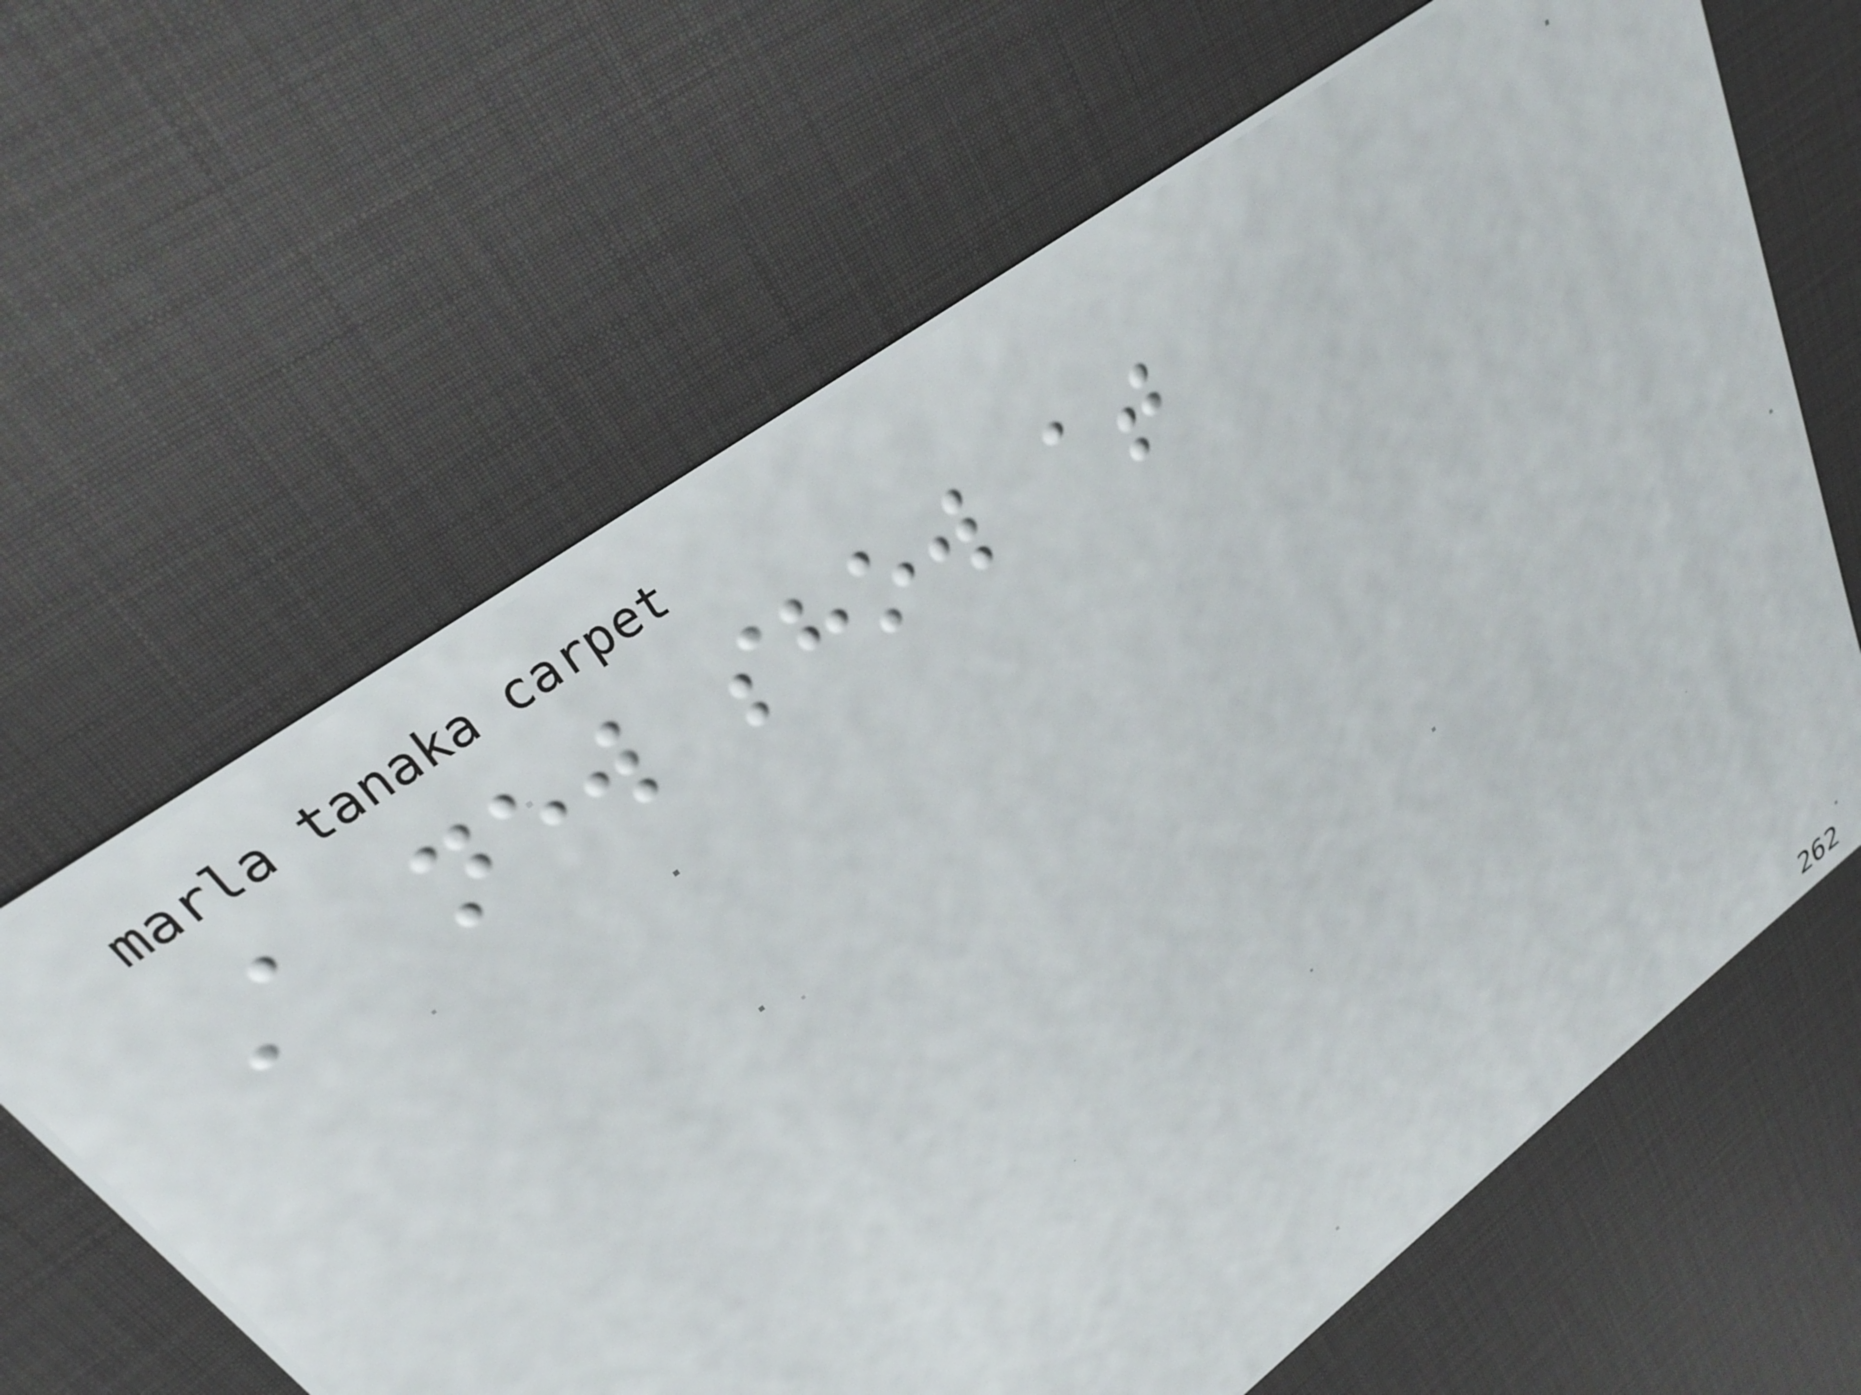A new show at
